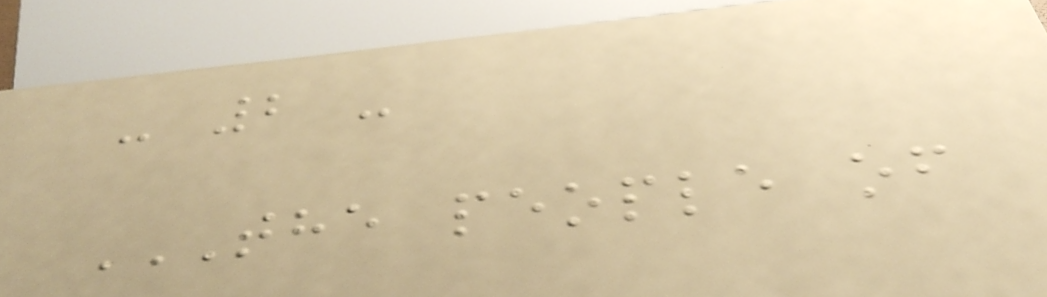- 2 -
THE PEOPLE OF
